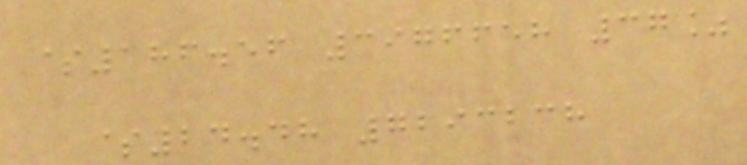$186.56 3976658 37%
$24.48 7293238
